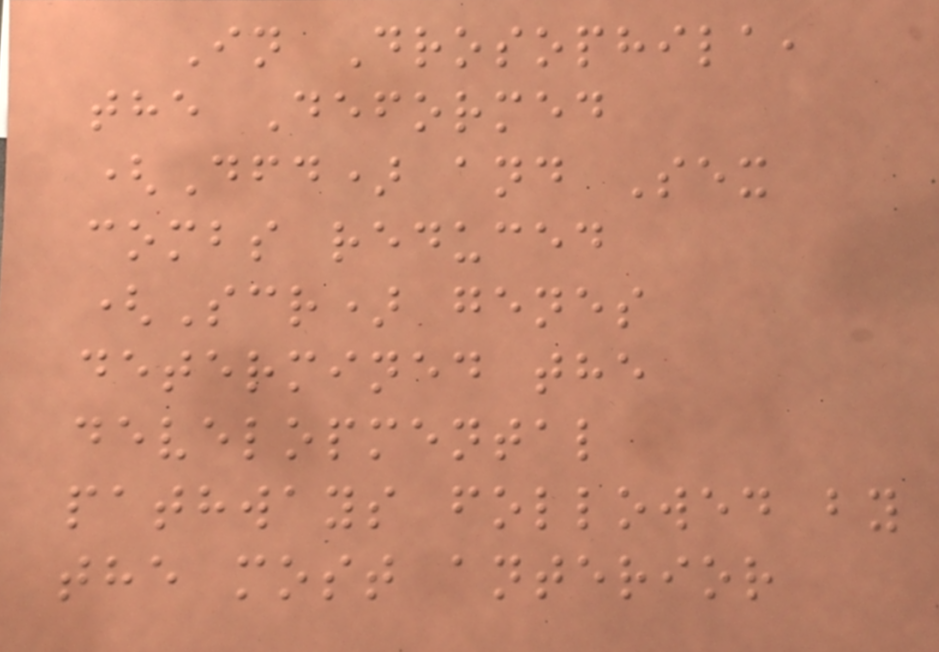In Drosophila,
the Deformed
(Dfd) and Sex
combs reduced
(Scr) genes
determined the
developmental
pathways followed by
the most anterior
